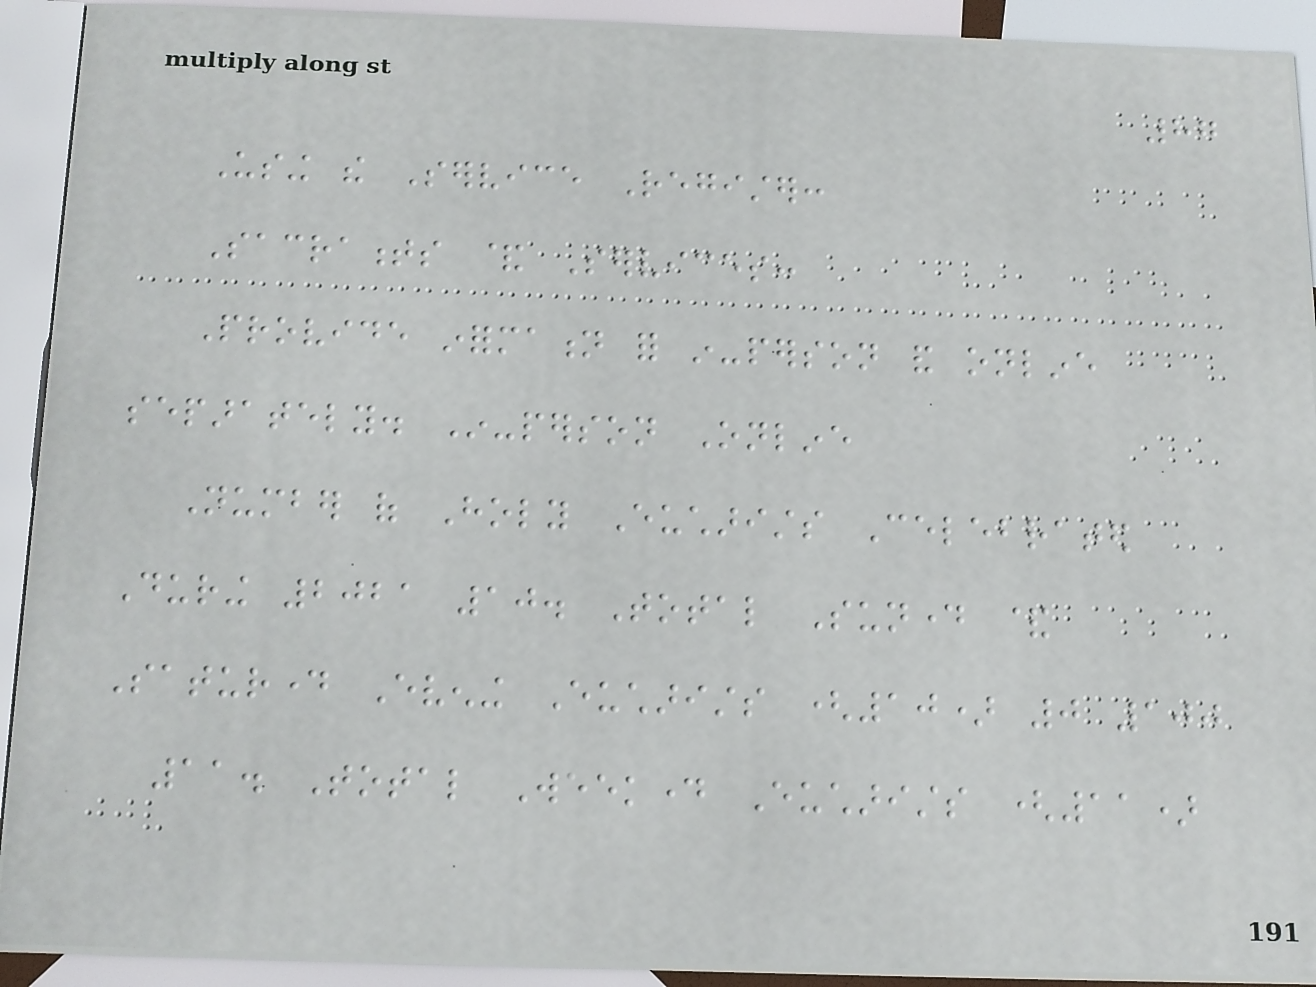87
Using the Service Register:
Sacraments & Services:
Provide information for in-person and online
separately. In-person Online
Number of Holy Eucharists Celebrated
During 2021 10. Total Sunday &
Saturday Evening Eucharists (10) 0 100
11. Total Weekday Eucharists (11)
